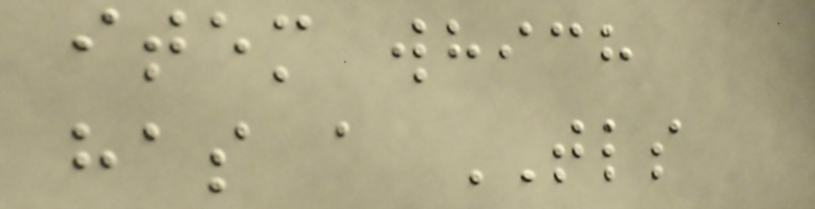item which
has a TLS
